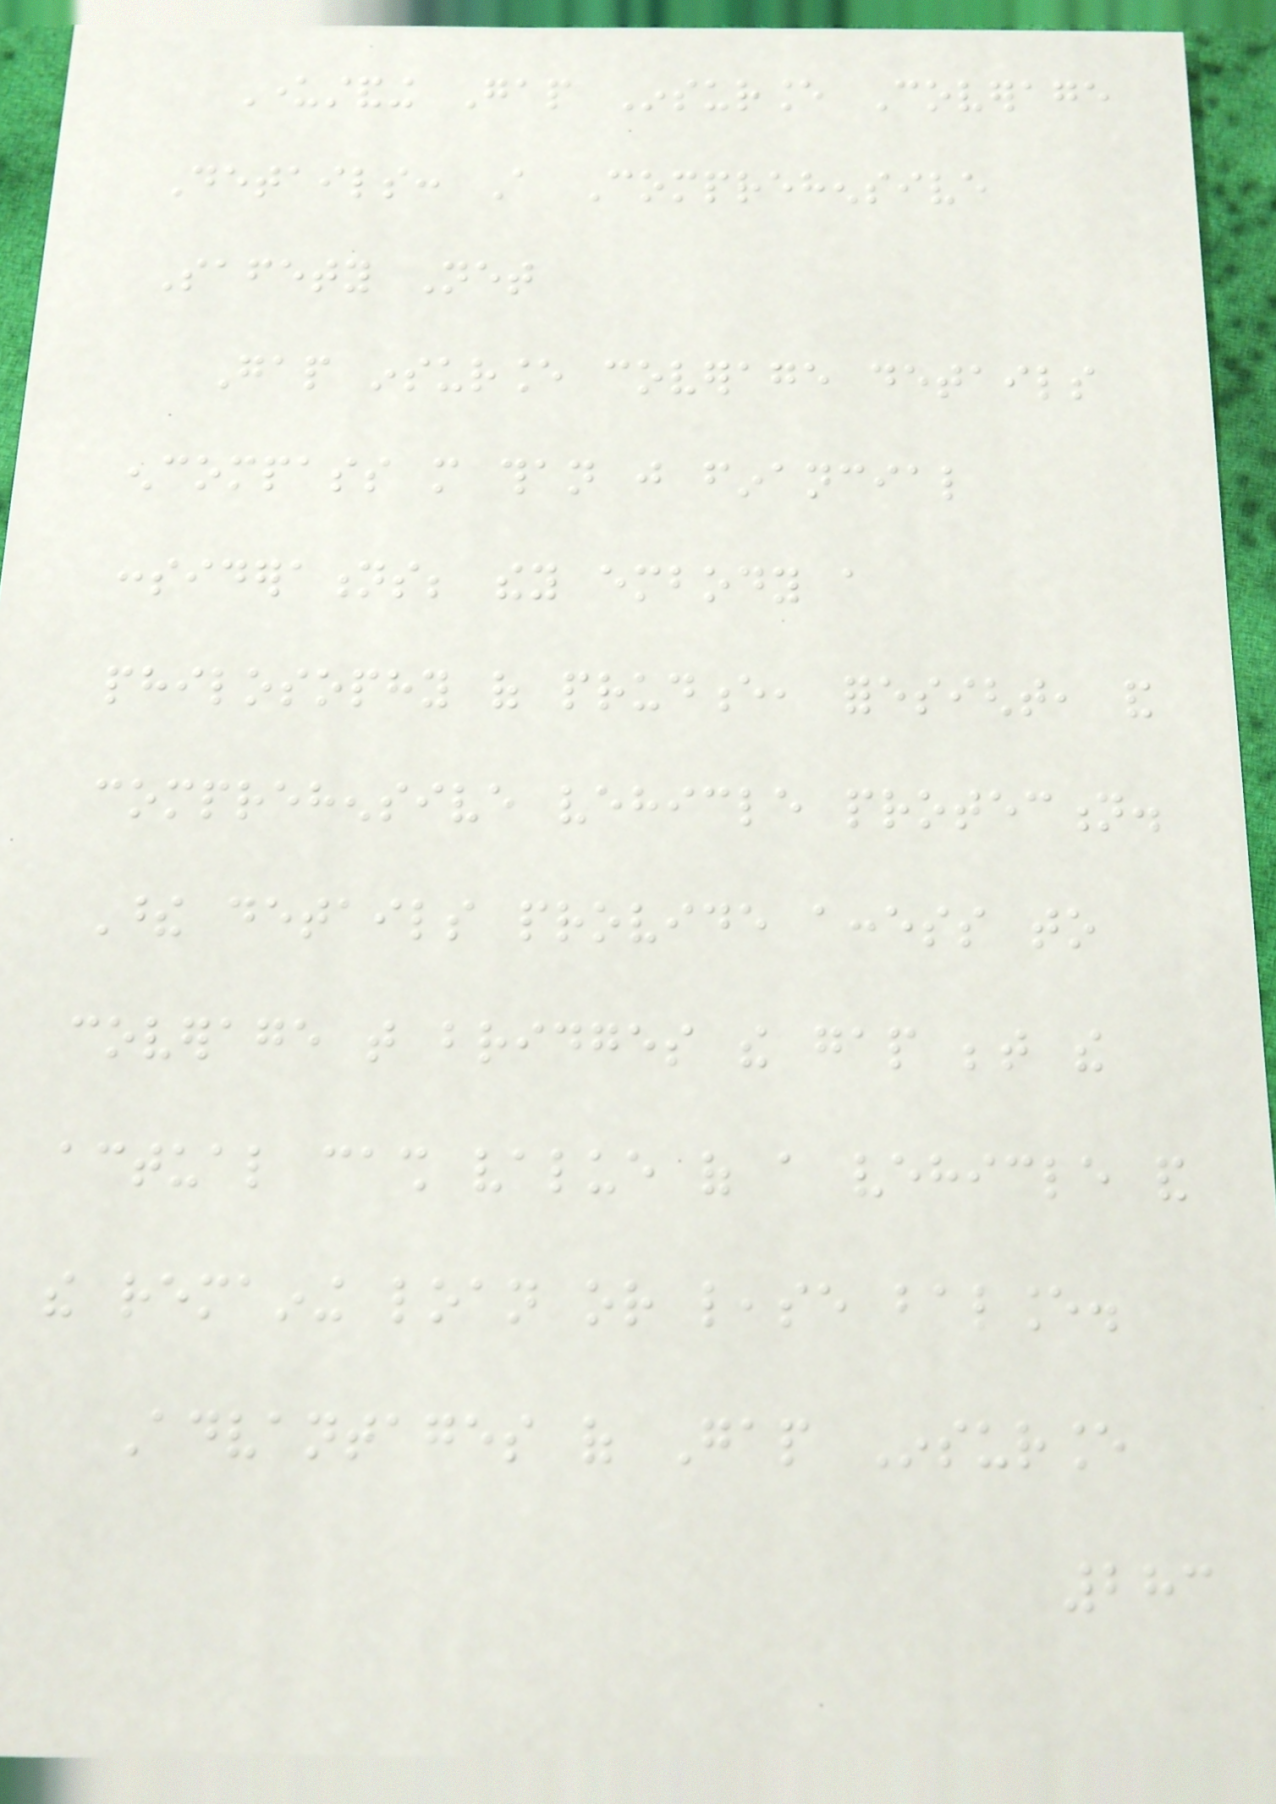Understanding Gap Insurance Coverage
Details: A Comprehensive
Safety Net
Gap insurance coverage details
encompass more than just financial
considerations; they embody a
philosophy of prudence, foresight, and
comprehensive vehicle protection.
These details provide access to
coverage that bridges the gap between the
actual cash value of a vehicle and
the remaining loan or lease balance.
Advantages of Gap Insurance
283
